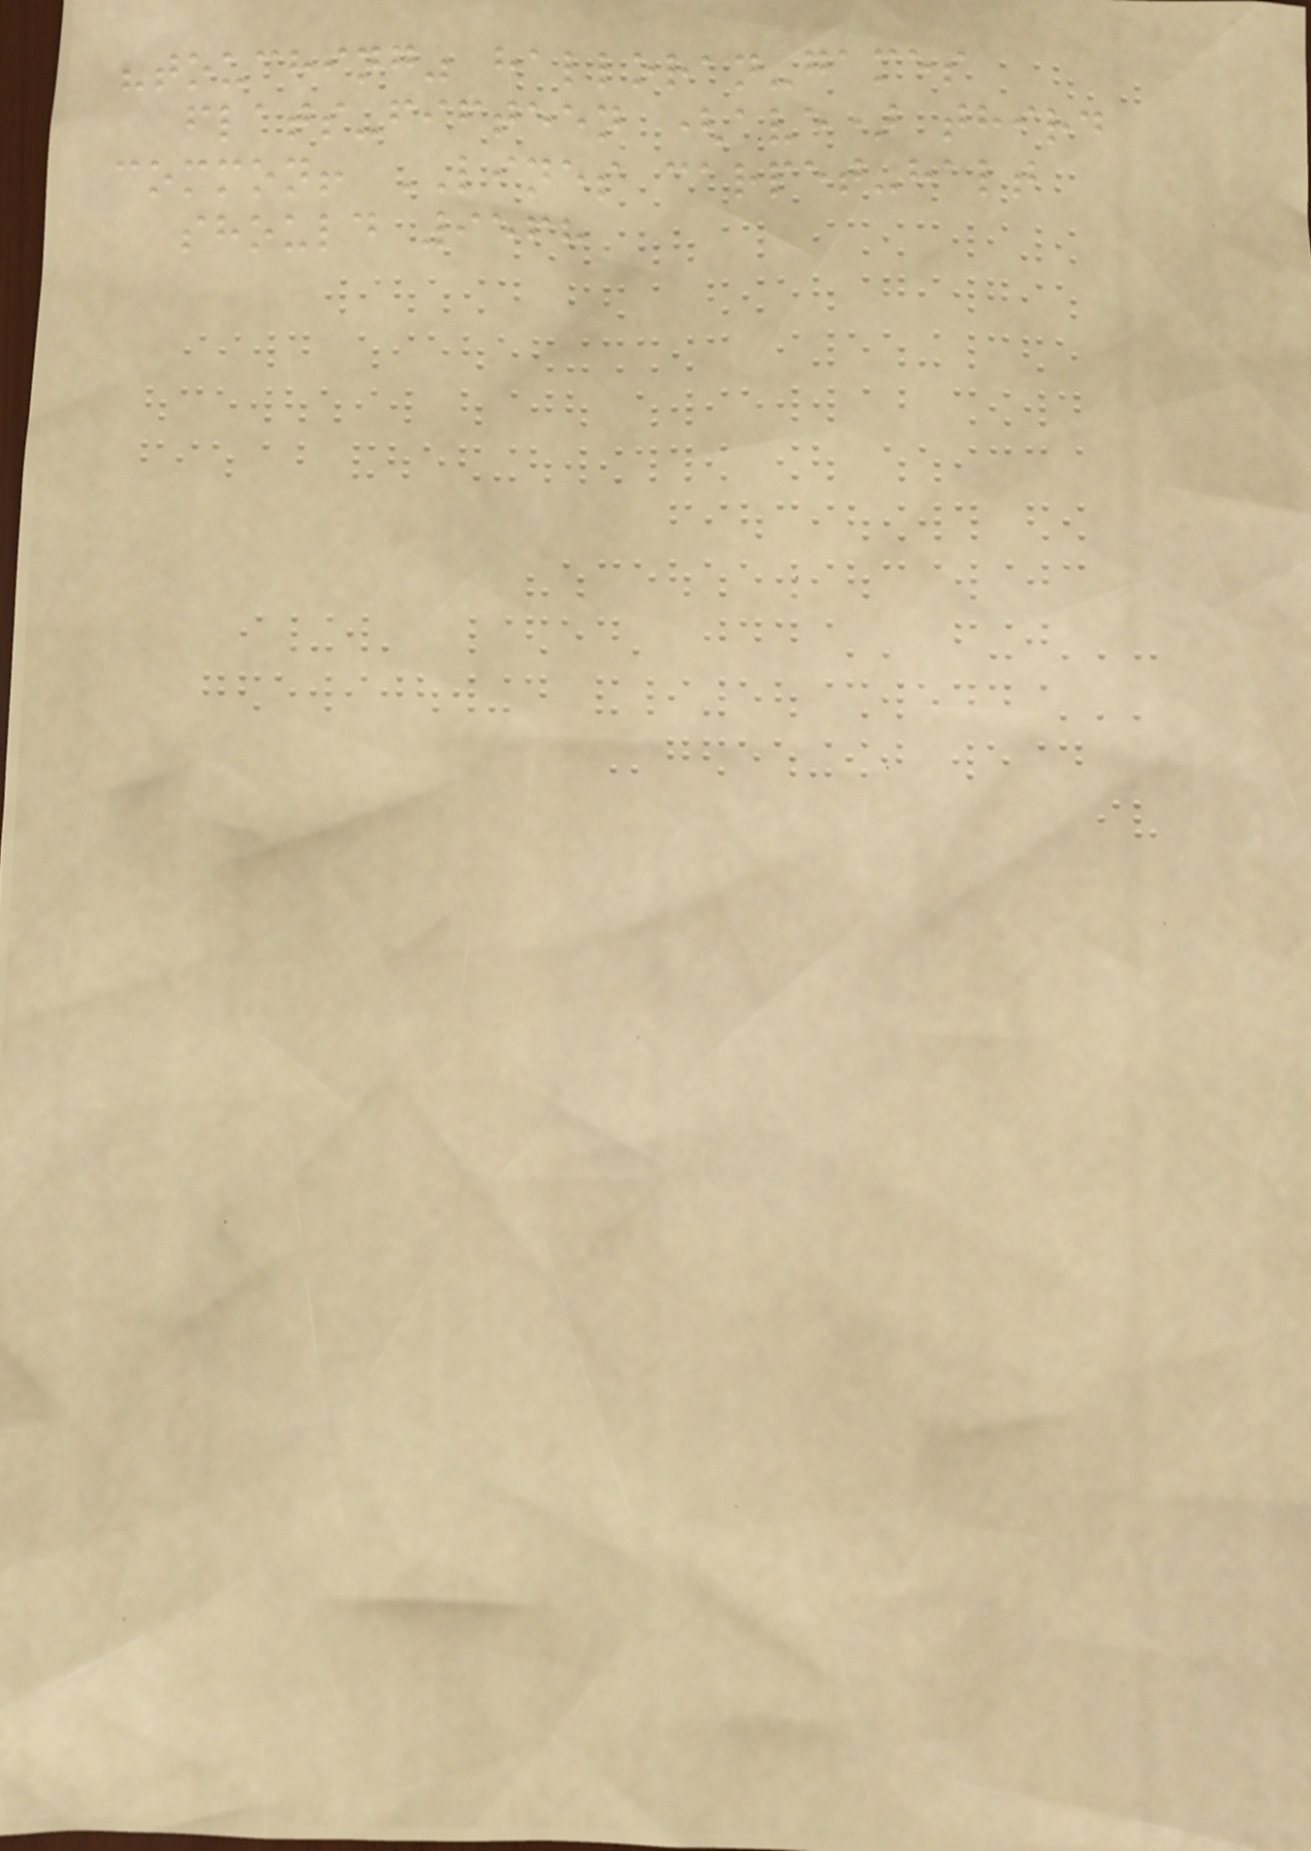"touching" halloran-games
flats-fifteen (ave) third
common! LINES carpet-halt
should 9568
